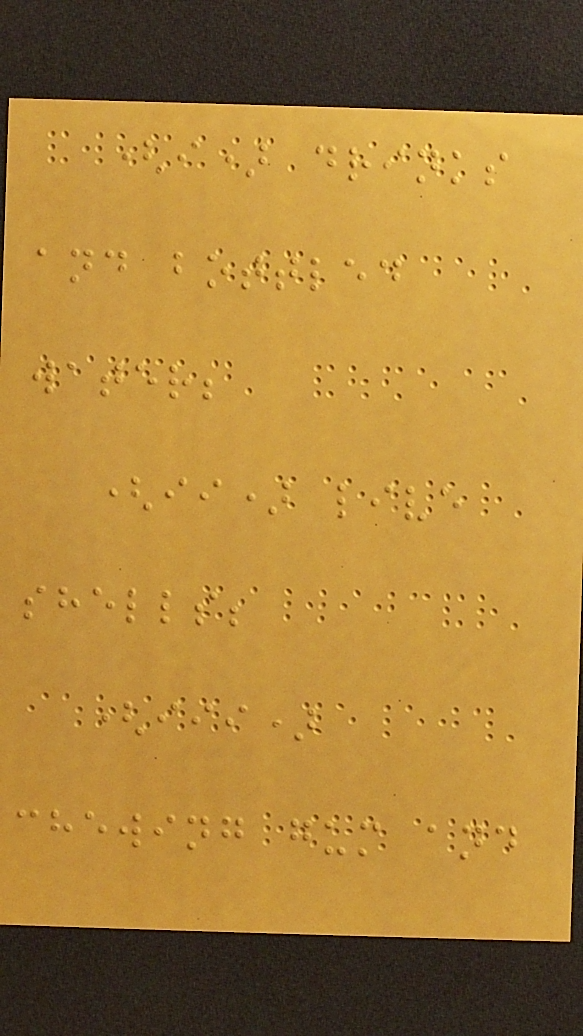(i) drinks
and bottled
water;
(ii) live
shells;
(iii)
chewing gum and
